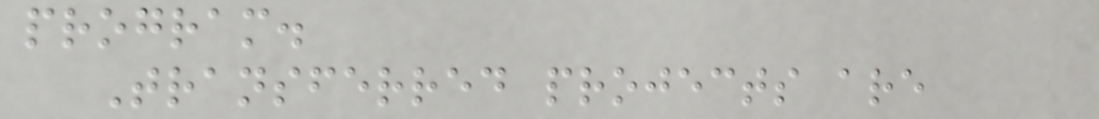program.
Transferred projects are
